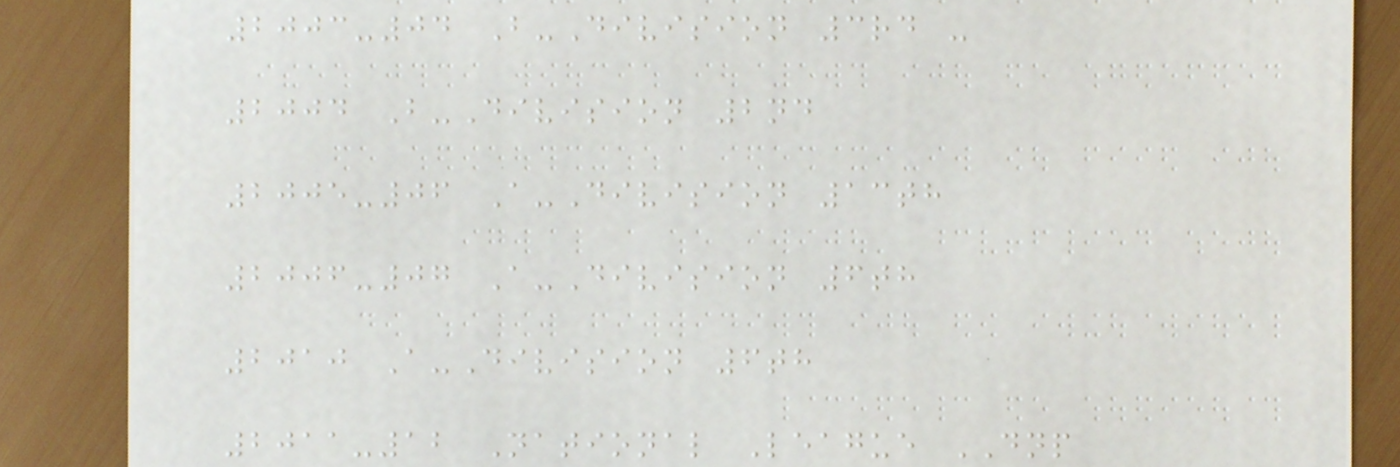2003-04 B-Division 3rd -
2004 B-Division 2nd
2005-06 A-Division 13th
2006-07 A-Division 6th
2010 A-Division 6th
2011-12 National League DNP
